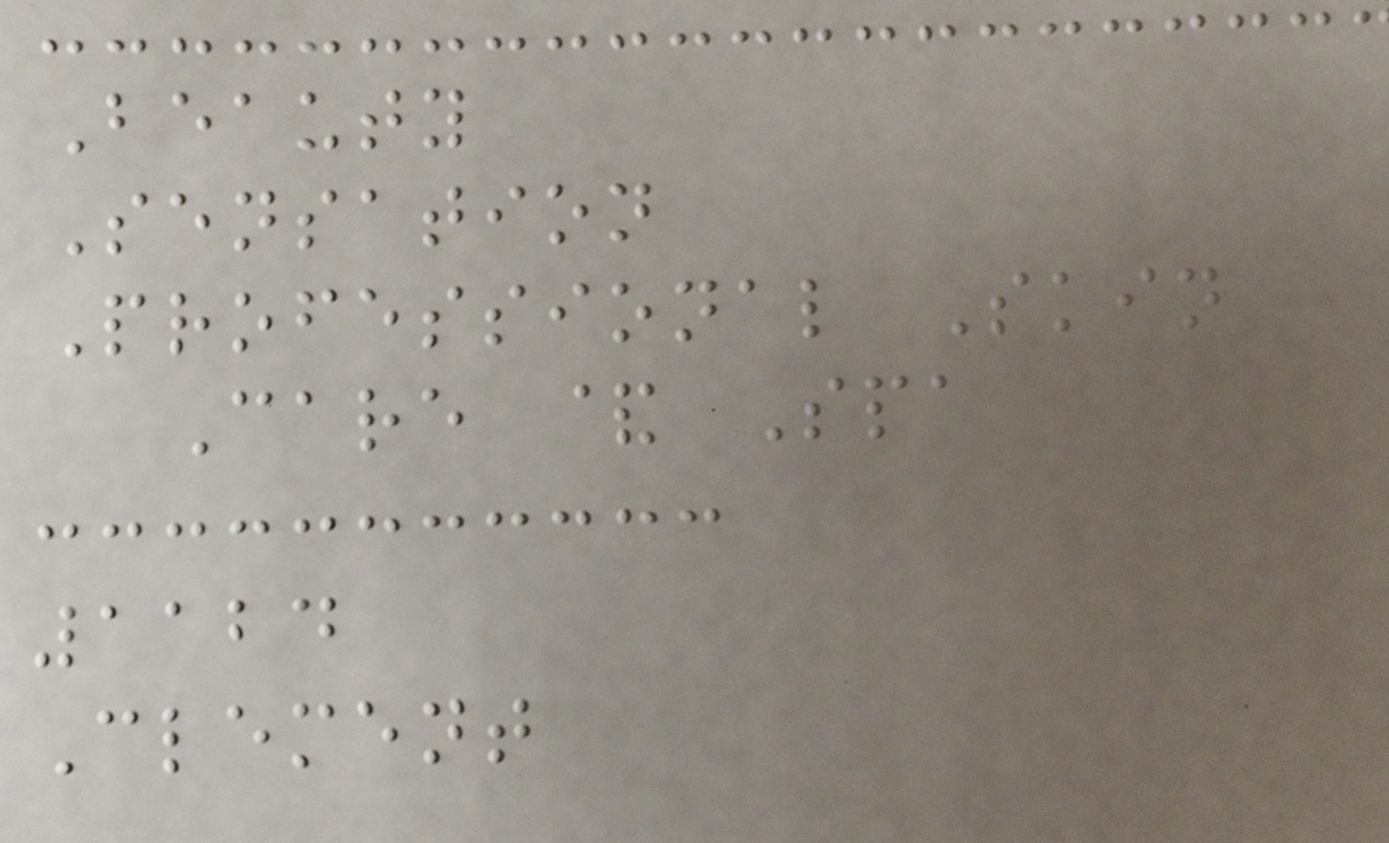Beauty
Sensation
Professional Skin
Care & Spa
1124
Clement
